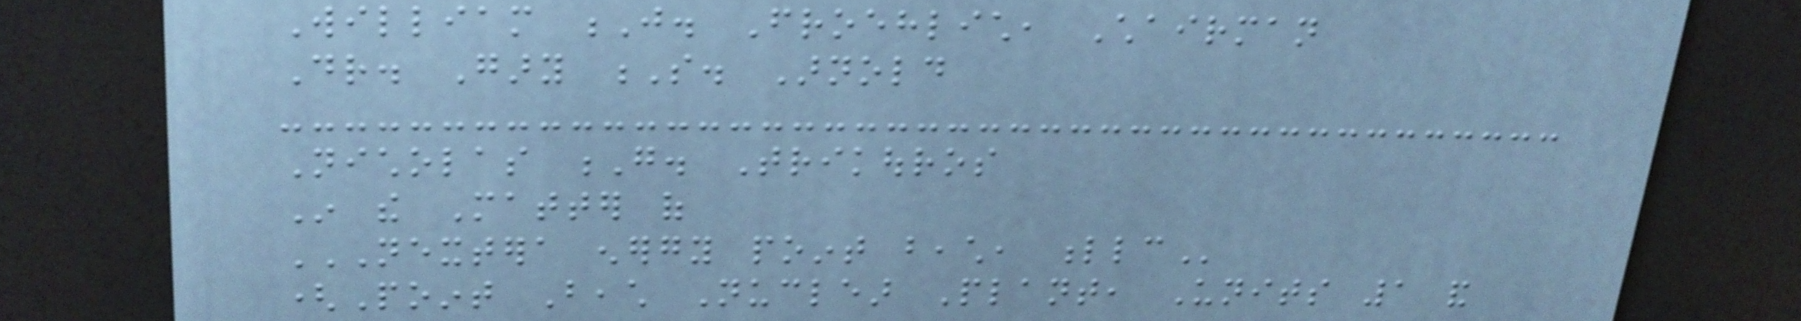William J. Froehlich, Chairman
Dr. Gary S. Arnold
Nicholas G. Trikouros
In the Matter of
NEXTERA ENERGY POINT BEACH, LLC
(Point Beach Nuclear Plant, Units 1 and
